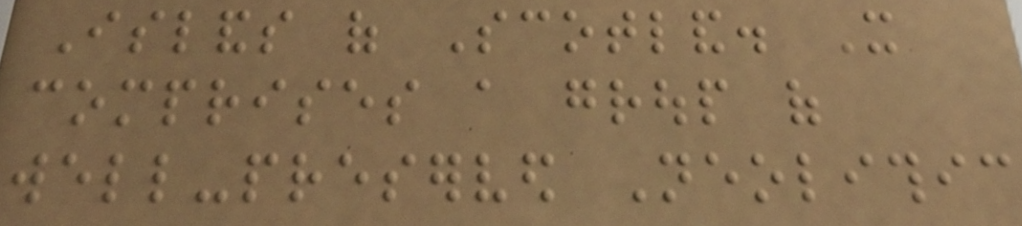Islands of Scotland. It
comprises a group of
well-preserved Neolithic
